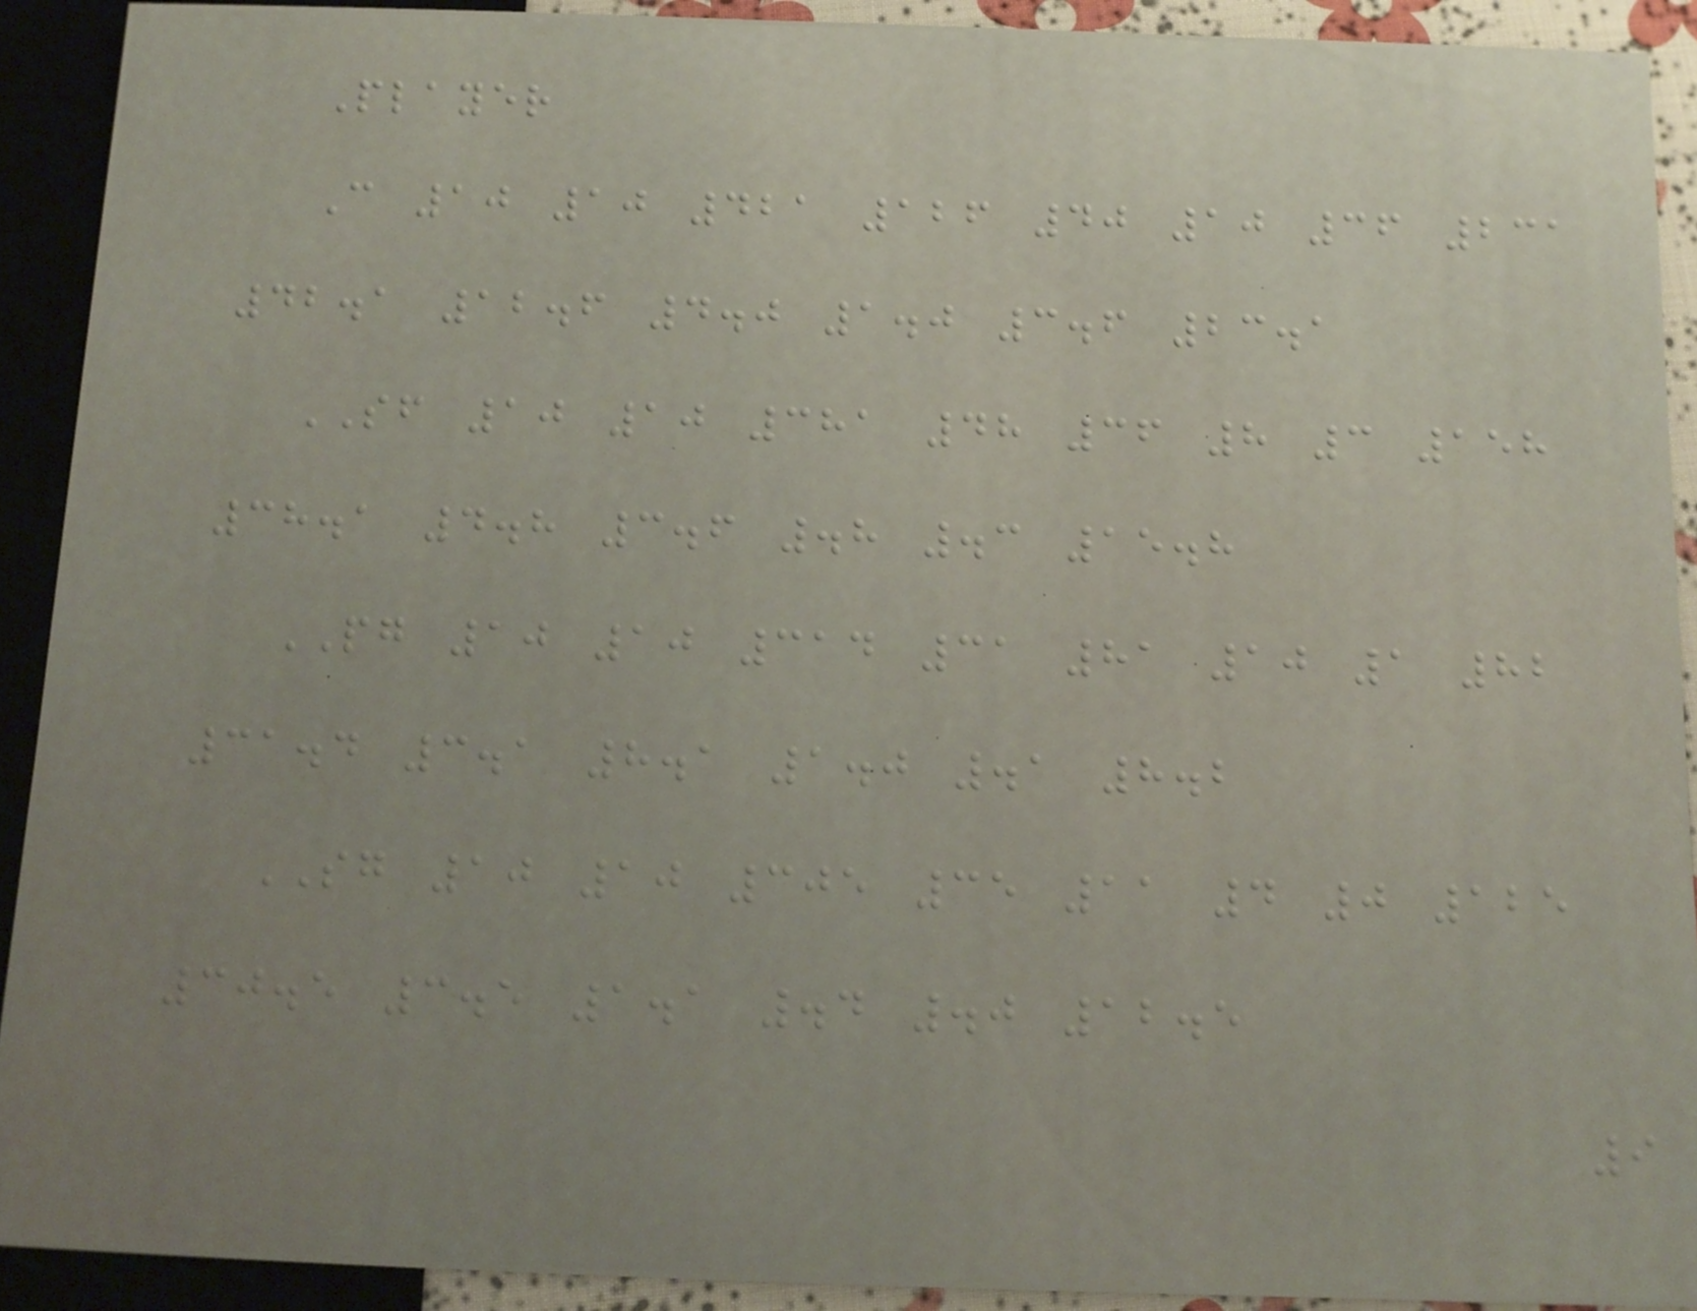Player
C 10 10 421 126 40 10 36 231
42.1 12.6 4.0 1.0 3.6 23.1
SF 10 10 381 48 36 8 3 158
38.1 4.8 3.6 .8 .3 15.8
PG 10 10 314 31 81 10 1 82
31.4 3.1 8.1 1.0 .1 8.2
SG 10 10 305 35 11 4 0 125
30.5 3.5 1.1 .4 .0 12.5
9
